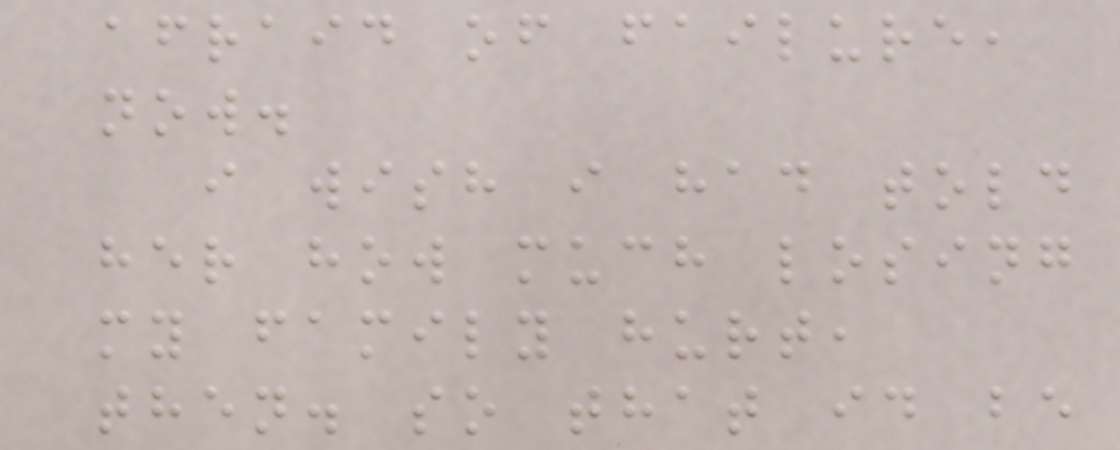afraid of failure,
now.
i wish i had told
her how much losing
my family hurt,
then. so that id be
